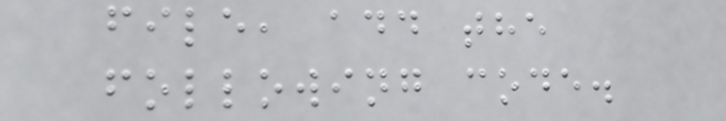file, add the
following code.
